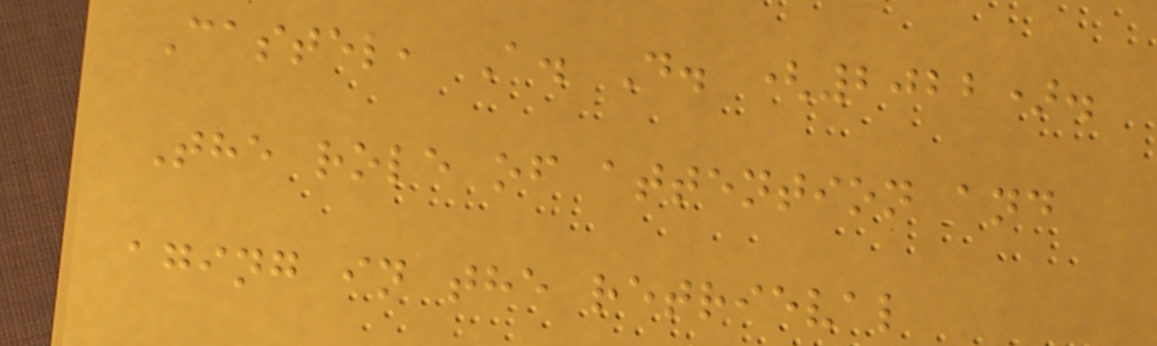Castel, A. D. (2022).
The role of attention and
aging in the retrieval
